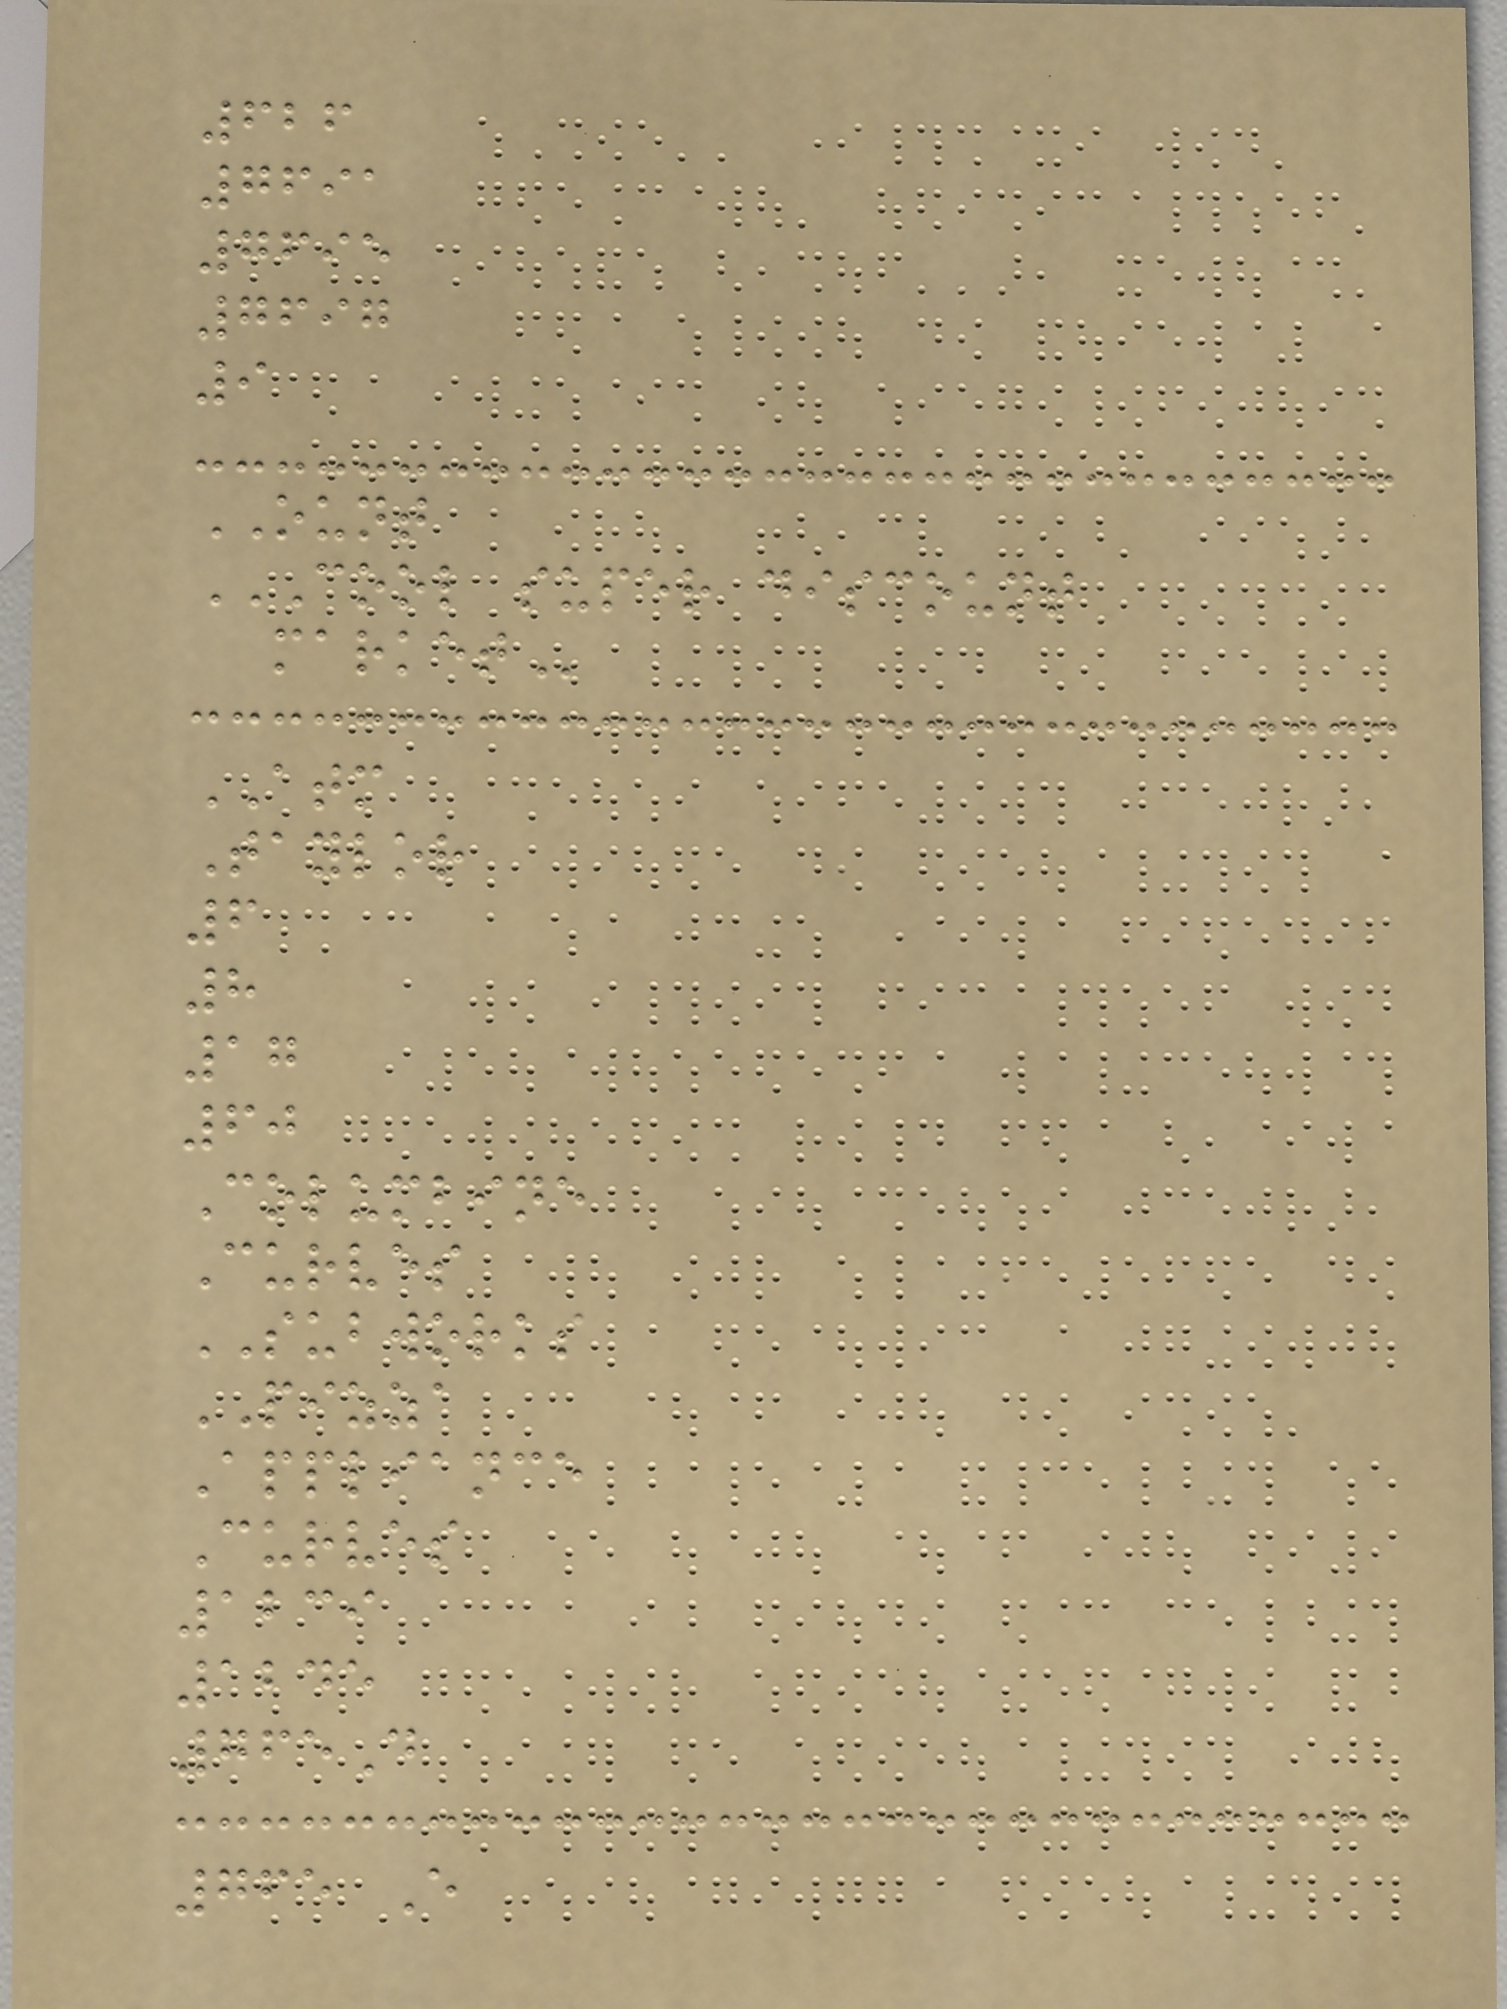626
7691
7695
7697
9
OUNT
COOL SUPER DISCOUNT
MARKET
ATM
Taylor
6
8
17
60
Columbine
Curves
SUBWORKS
PIZZA
Appliance
Curves
1239
1245
765D
765 E
